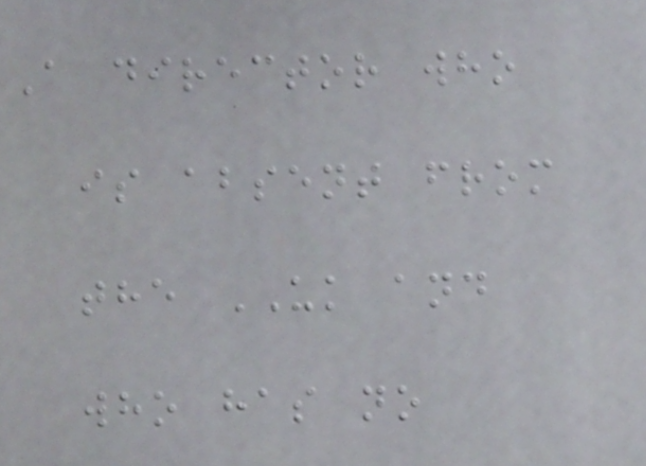A director who
is absent from
the UK and
who has no
